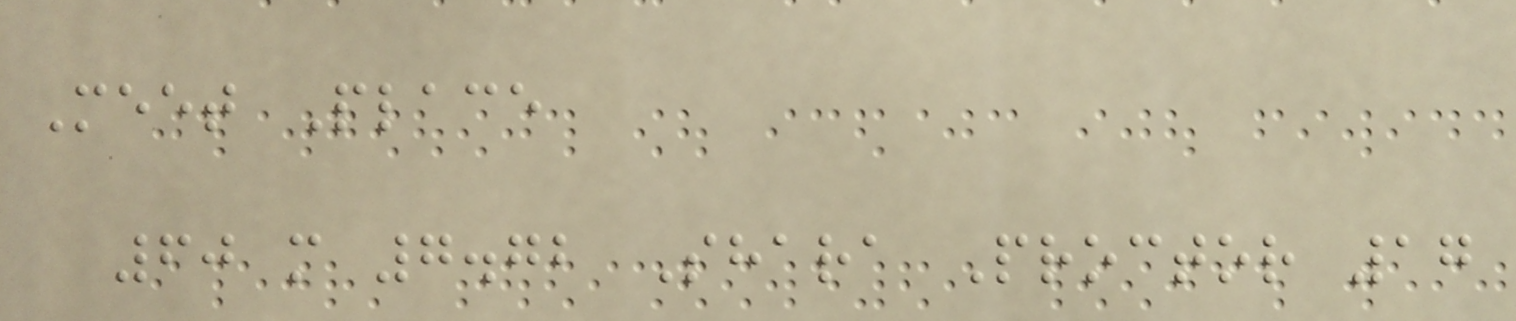Meet Place
60 m 7.72 Shara Proctor 17
